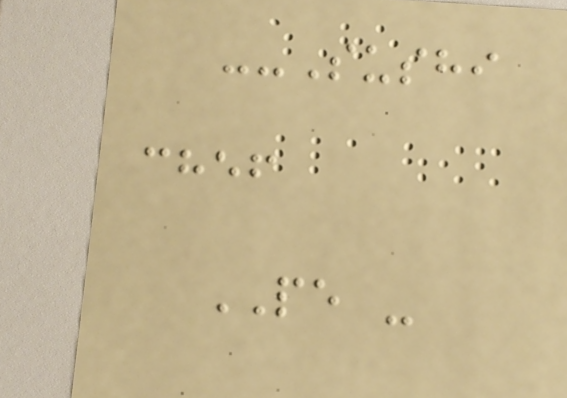--Sushi
chef
PE -
